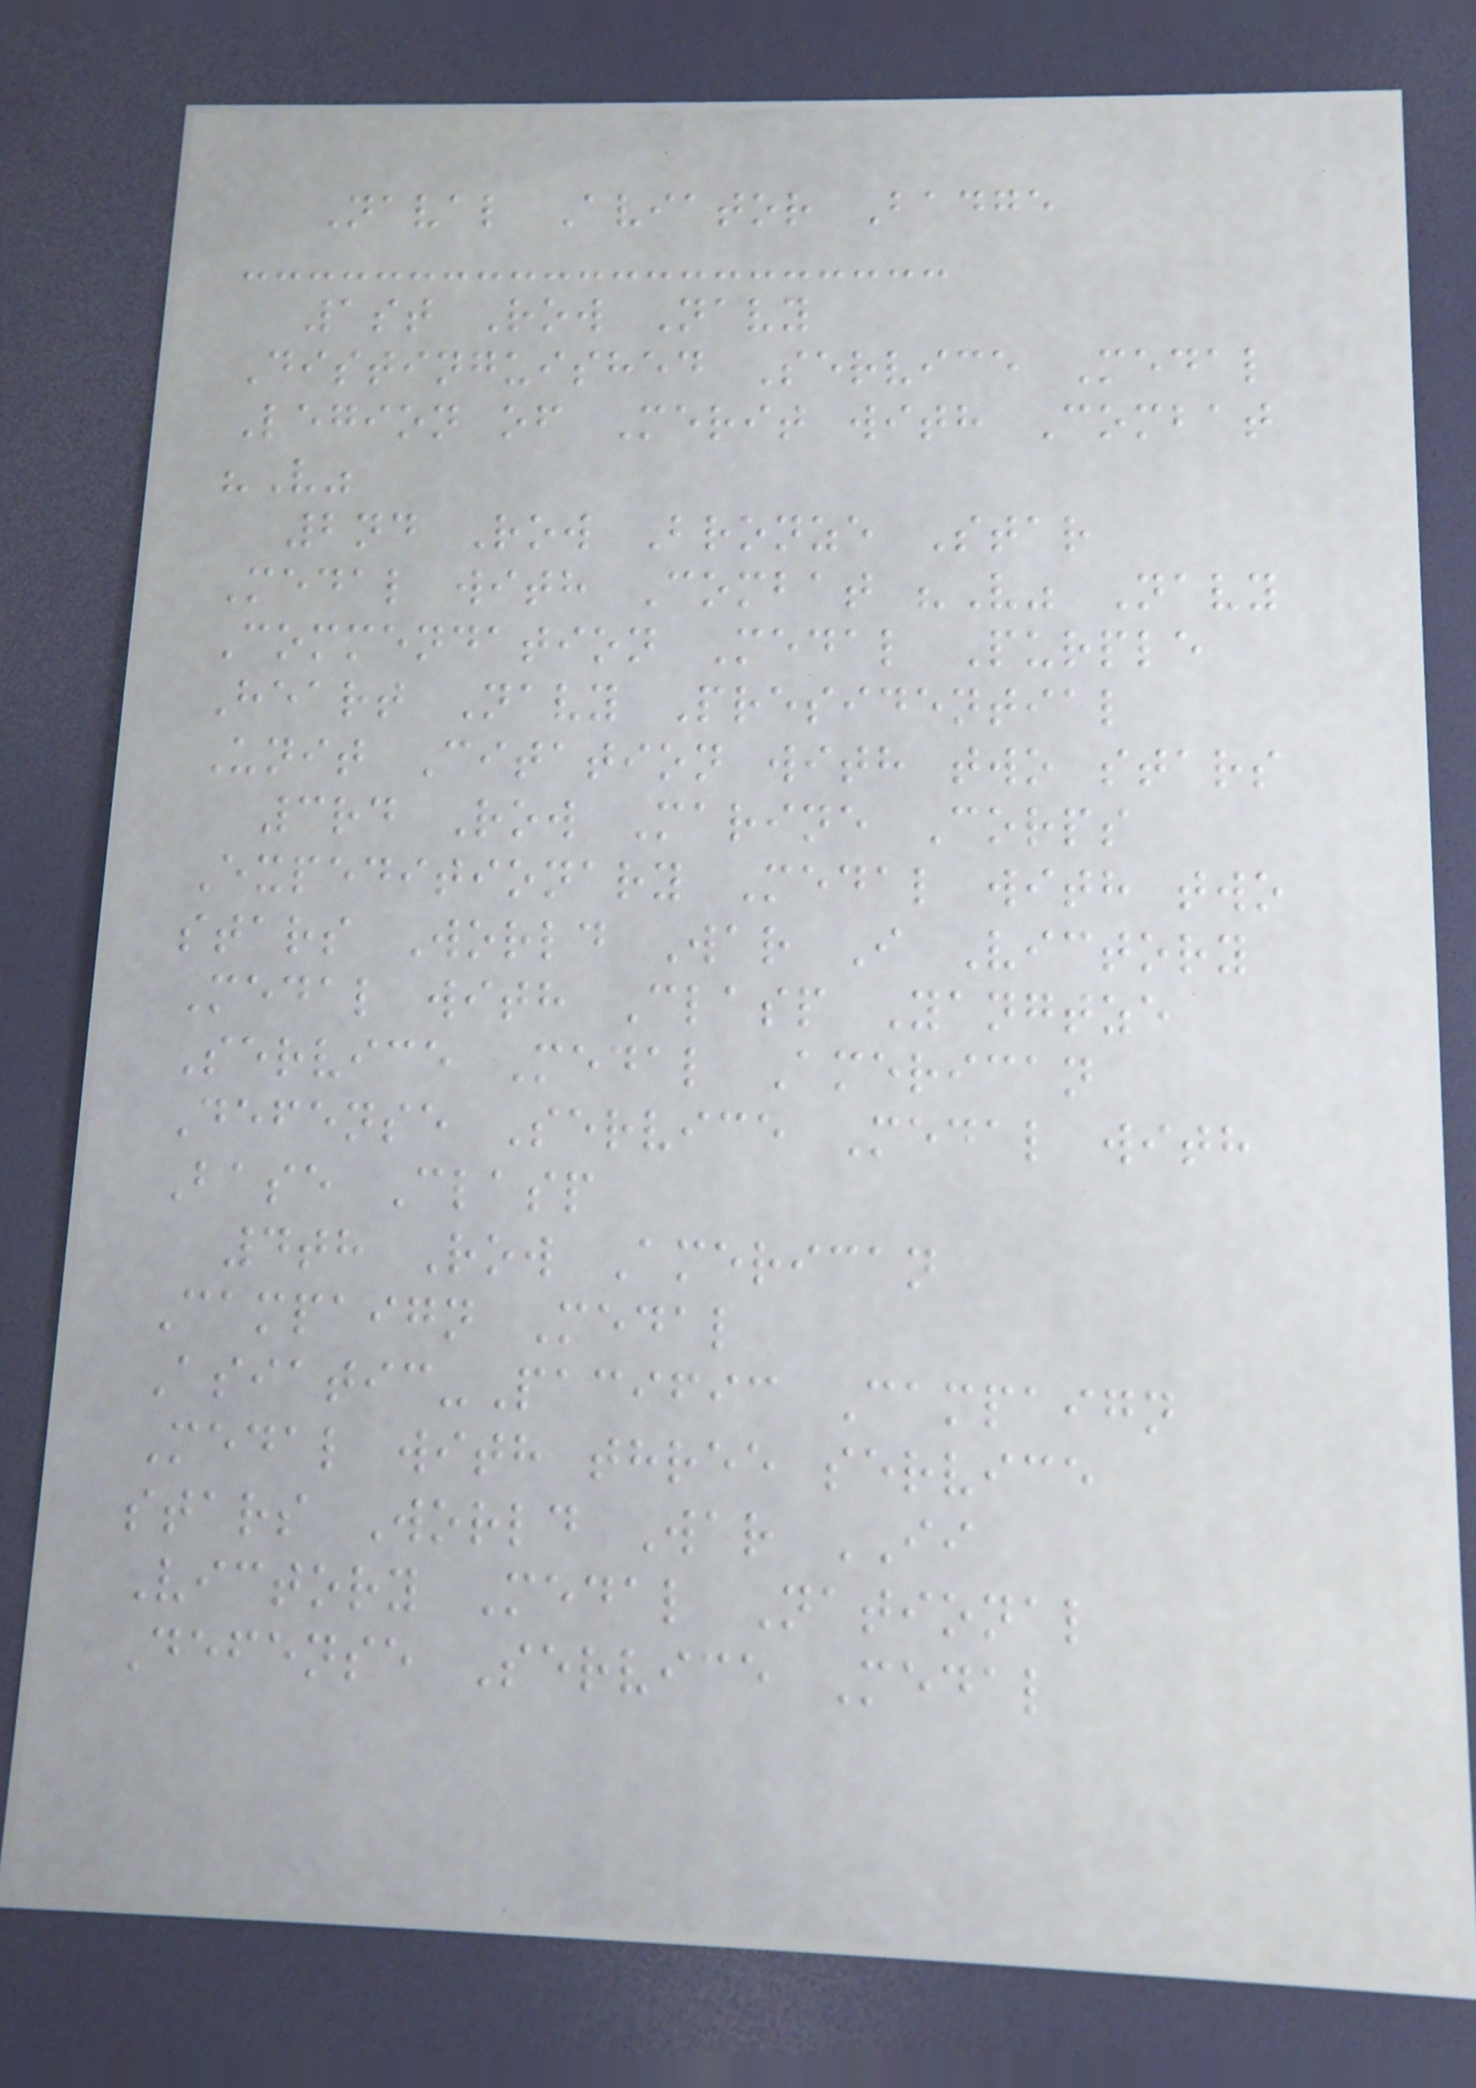Naval Aviator Badge
1st Row Navy
Distinguished Service Medal
Legion of Merit with Combat
"V"
2nd Row Bronze Star
Medal with Combat "V" Navy
Commendation Medal Purple
Heart Navy Presidential
Unit Citation with two stars
3rd Row Marine Corps
Expeditionary Medal with two
stars World War I Victory
Medal with Clasp Yangtze
Service Medal American
Defense Service Medal with
Base Clasp
4th Row American
Campaign Medal
Asiatic-Pacific Campaign
Medal with three service
stars World War II
Victory Medal National
Defense Service Medal
